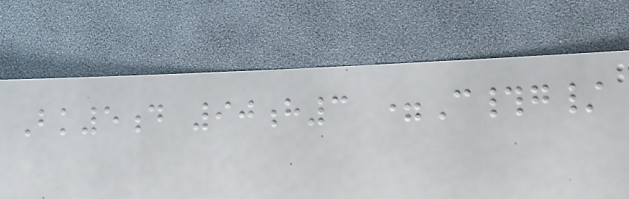Bk5d 90h3 =C#g/
